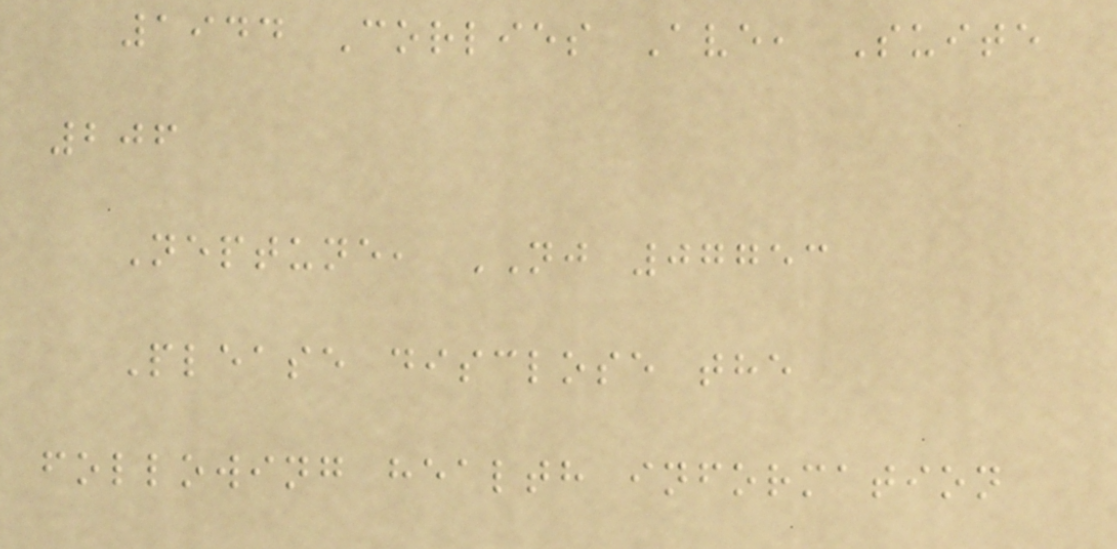1944 Corlies Ave, Suite
206
Neptune, NJ 07753
Please disclose the
following health information
